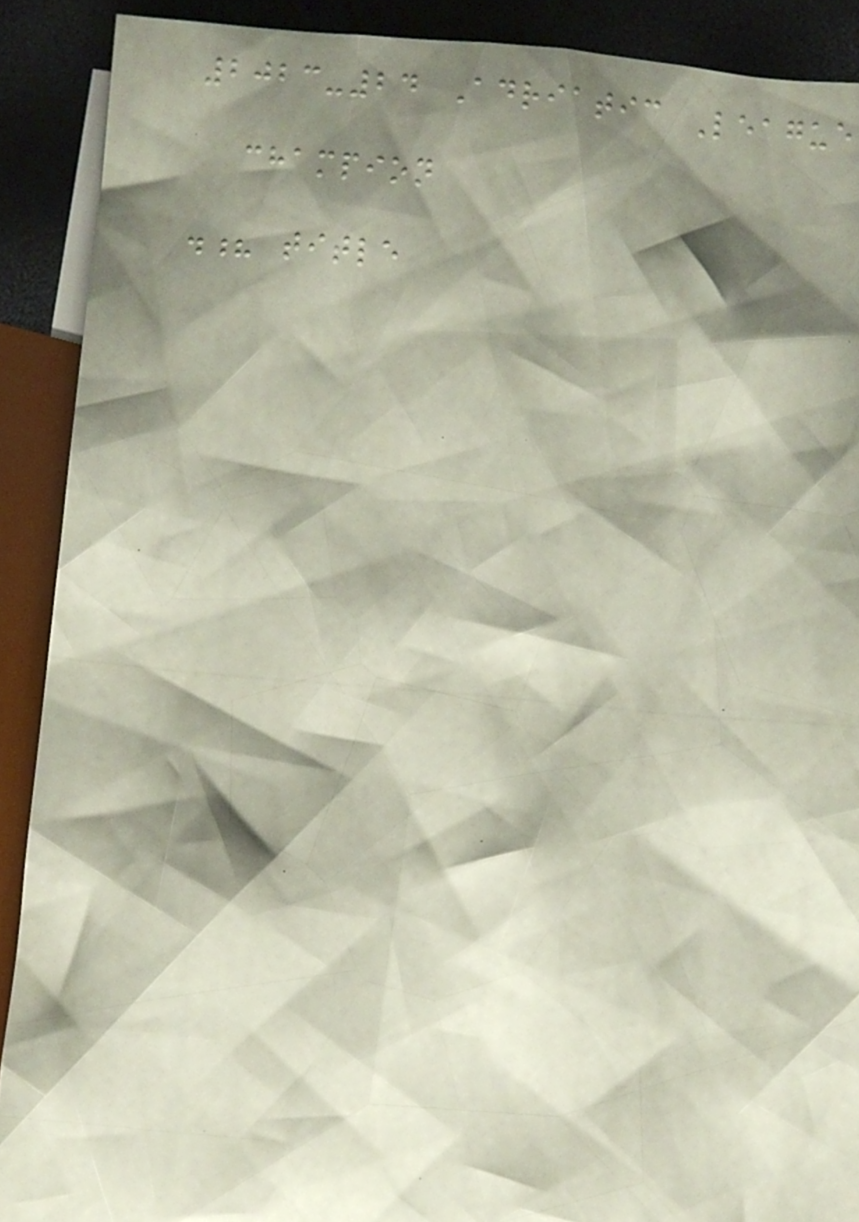2023-24 Adriatic League
champion
.? title
